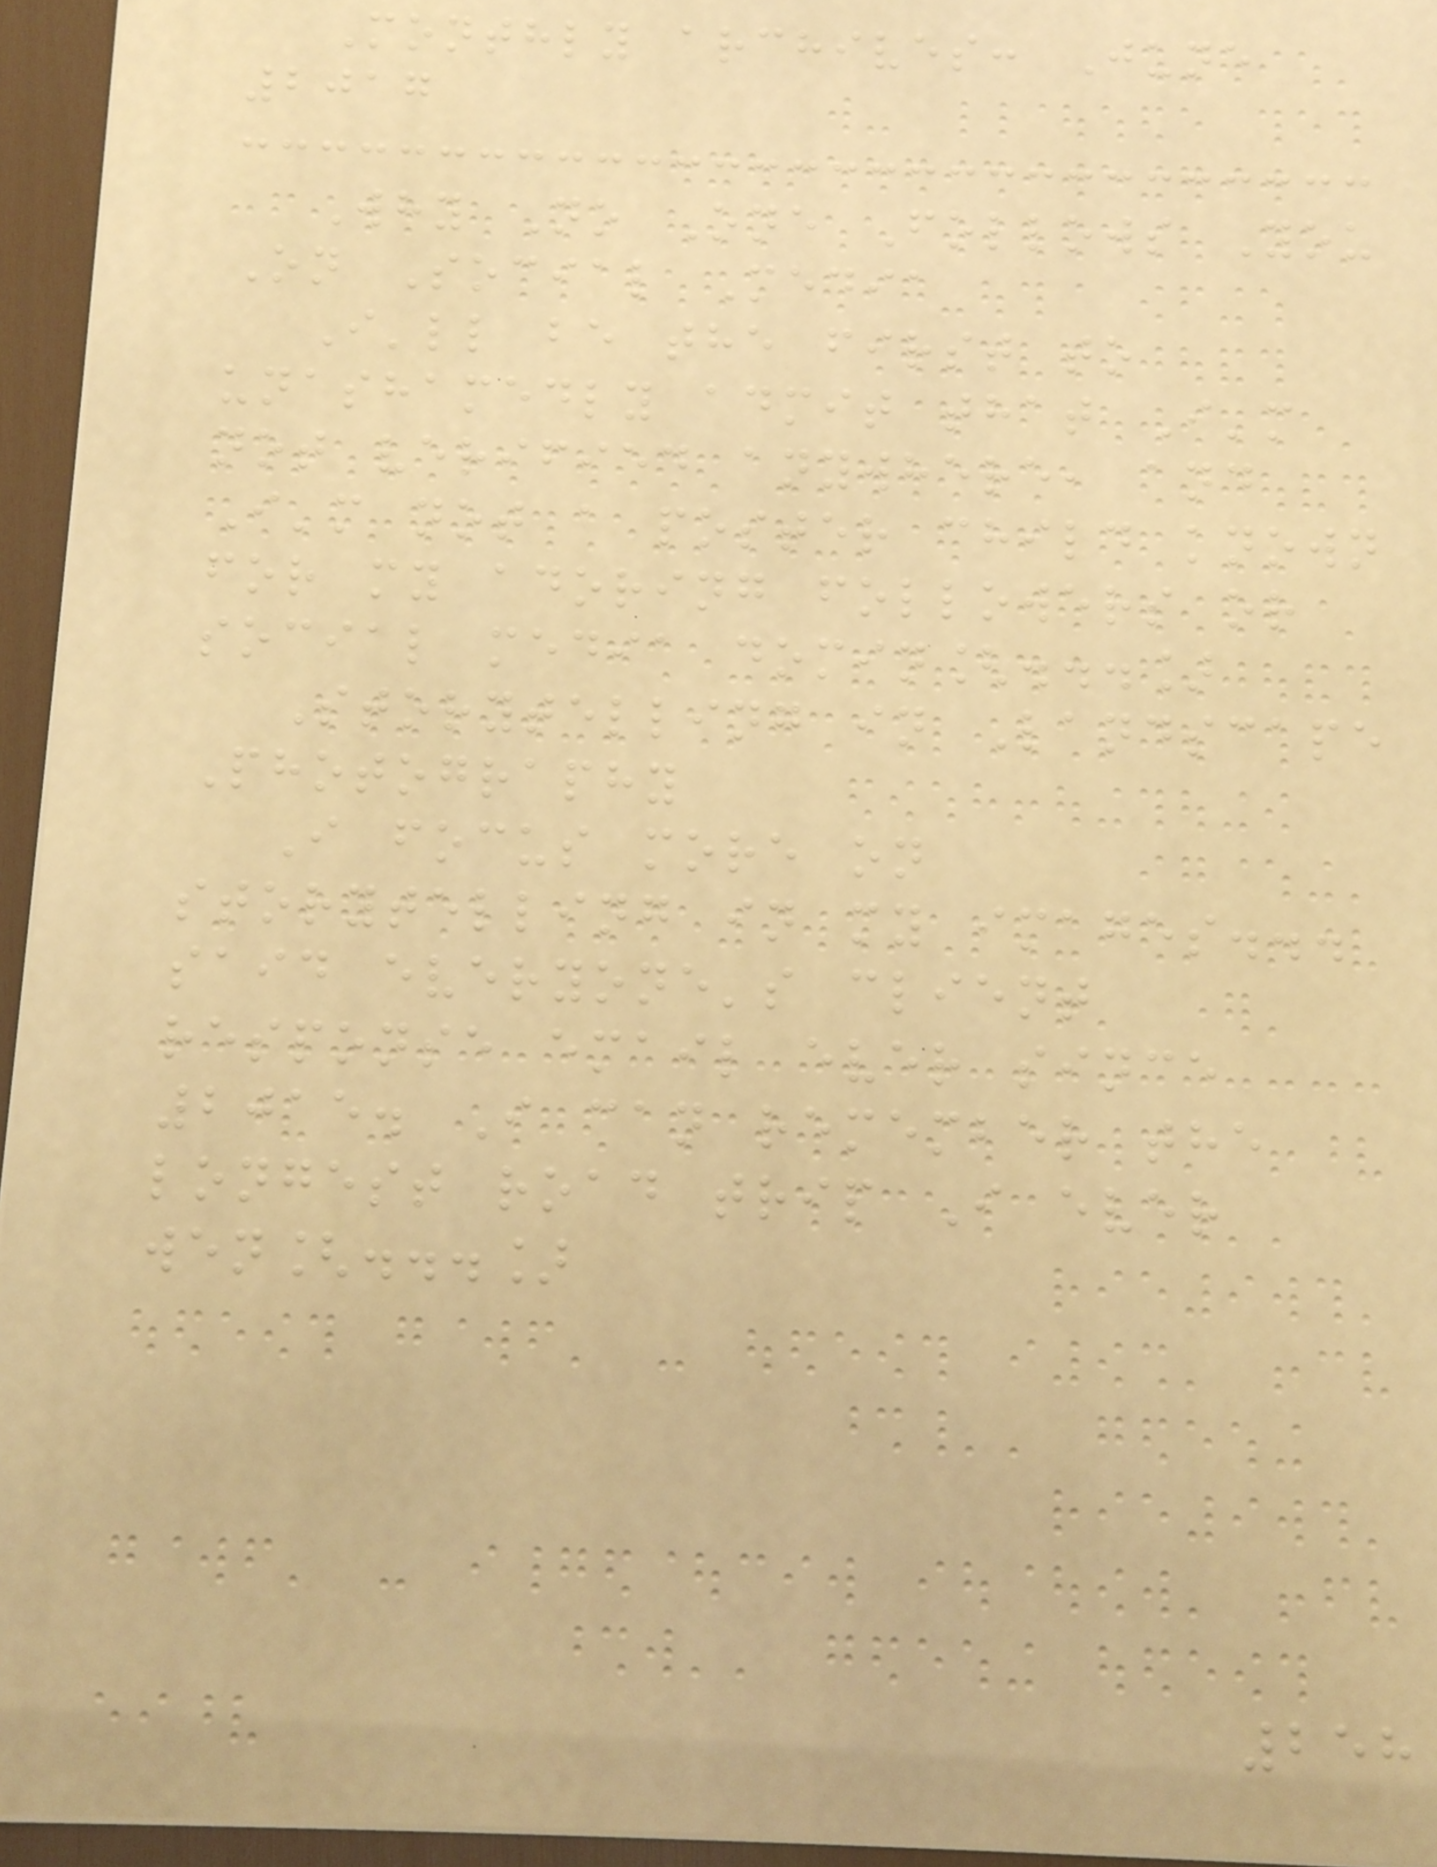Monthly archives: June
2017
Why No One Follows You
On Social Media
I'll be the first to
unashamedly admit that I'm
not verified anywhere, and
I'm not a poster child known
for my adoring followers or
social media domin[...]
Storytelling in Landscape
Photography
I focus more on
storytelling in my images...
said everyone's client
response email ever since
2015. I can remember the
longest road trip I ever
wen[...]
258
